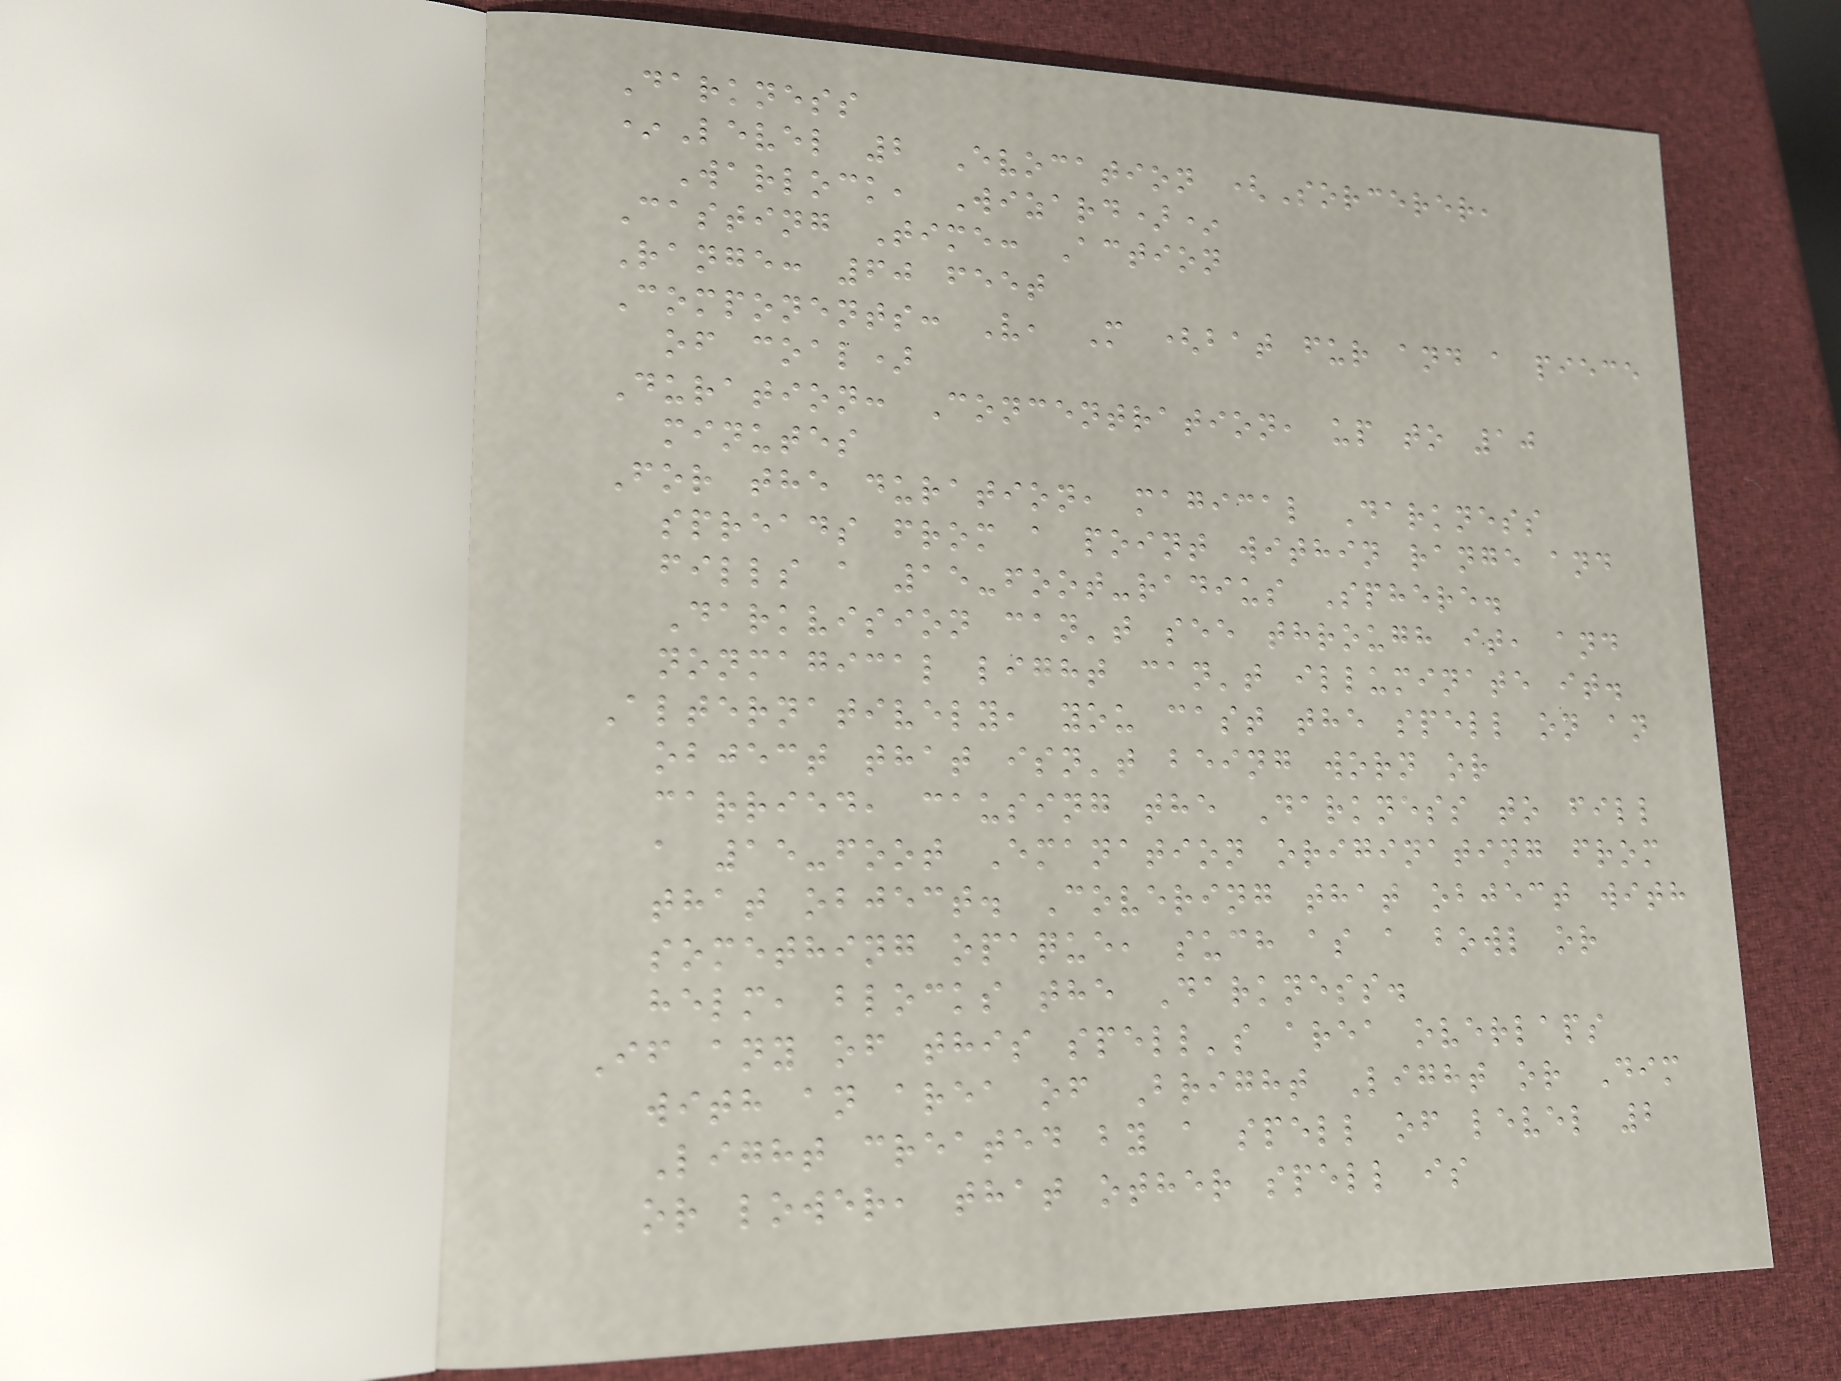Darkness
*Level 2 Evocation (Sorcerer,
Warlock, Wizard)*
Casting Time: Action
Range: 60 feet
Components: V, M (bat fur and a piece
of coal)
Duration: Concentration, up to 10
minutes
For the duration, magical Darkness
spreads from a point within range and
fills a 15-foot-radius Sphere.
Darkvision can't see through it, and
nonmagical light can't illuminate it.
Alternatively, you cast the spell on an
object that isn't being worn or
carried, causing the Darkness to fill
a 15-foot Emanation originating from
that object. Covering that object with
something opaque, such as a bowl or
helm, blocks the Darkness.
If any of this spell's area overlaps
with an area of Bright Light or Dim
Light created by a spell of level 2
or lower, that other spell is
